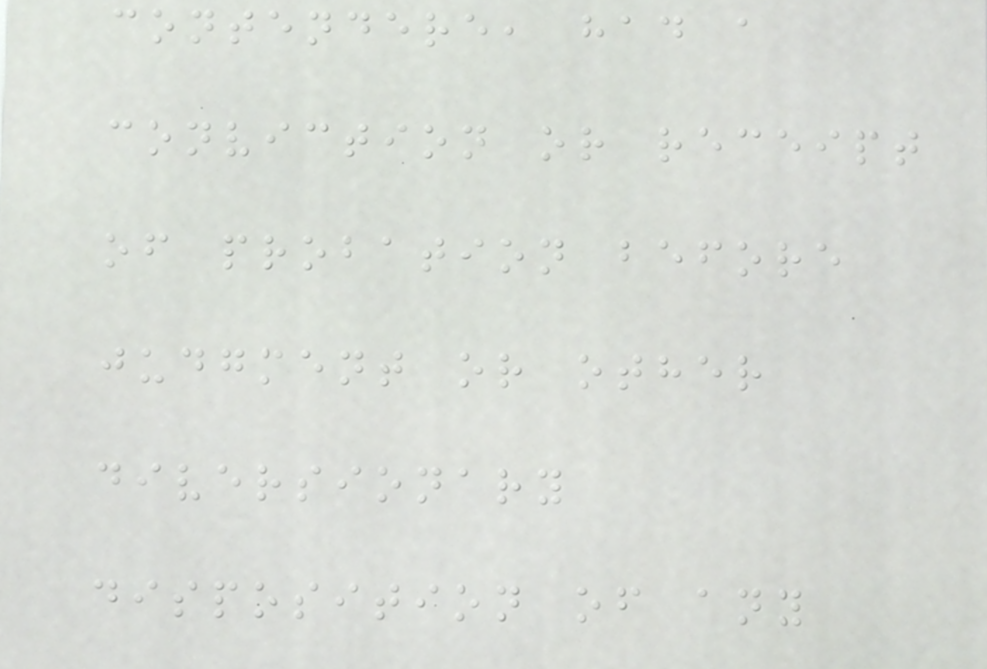contendere, had a
conviction or receipt
of probation before
judgment or other
diversionary
disposition of any
